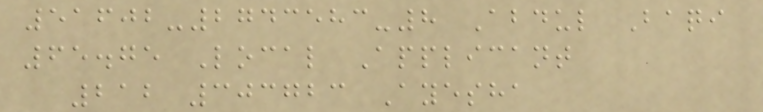51602-2743583-8 Abdul Baqi
65.75 Local Applicant
212 303723 Ayesha
